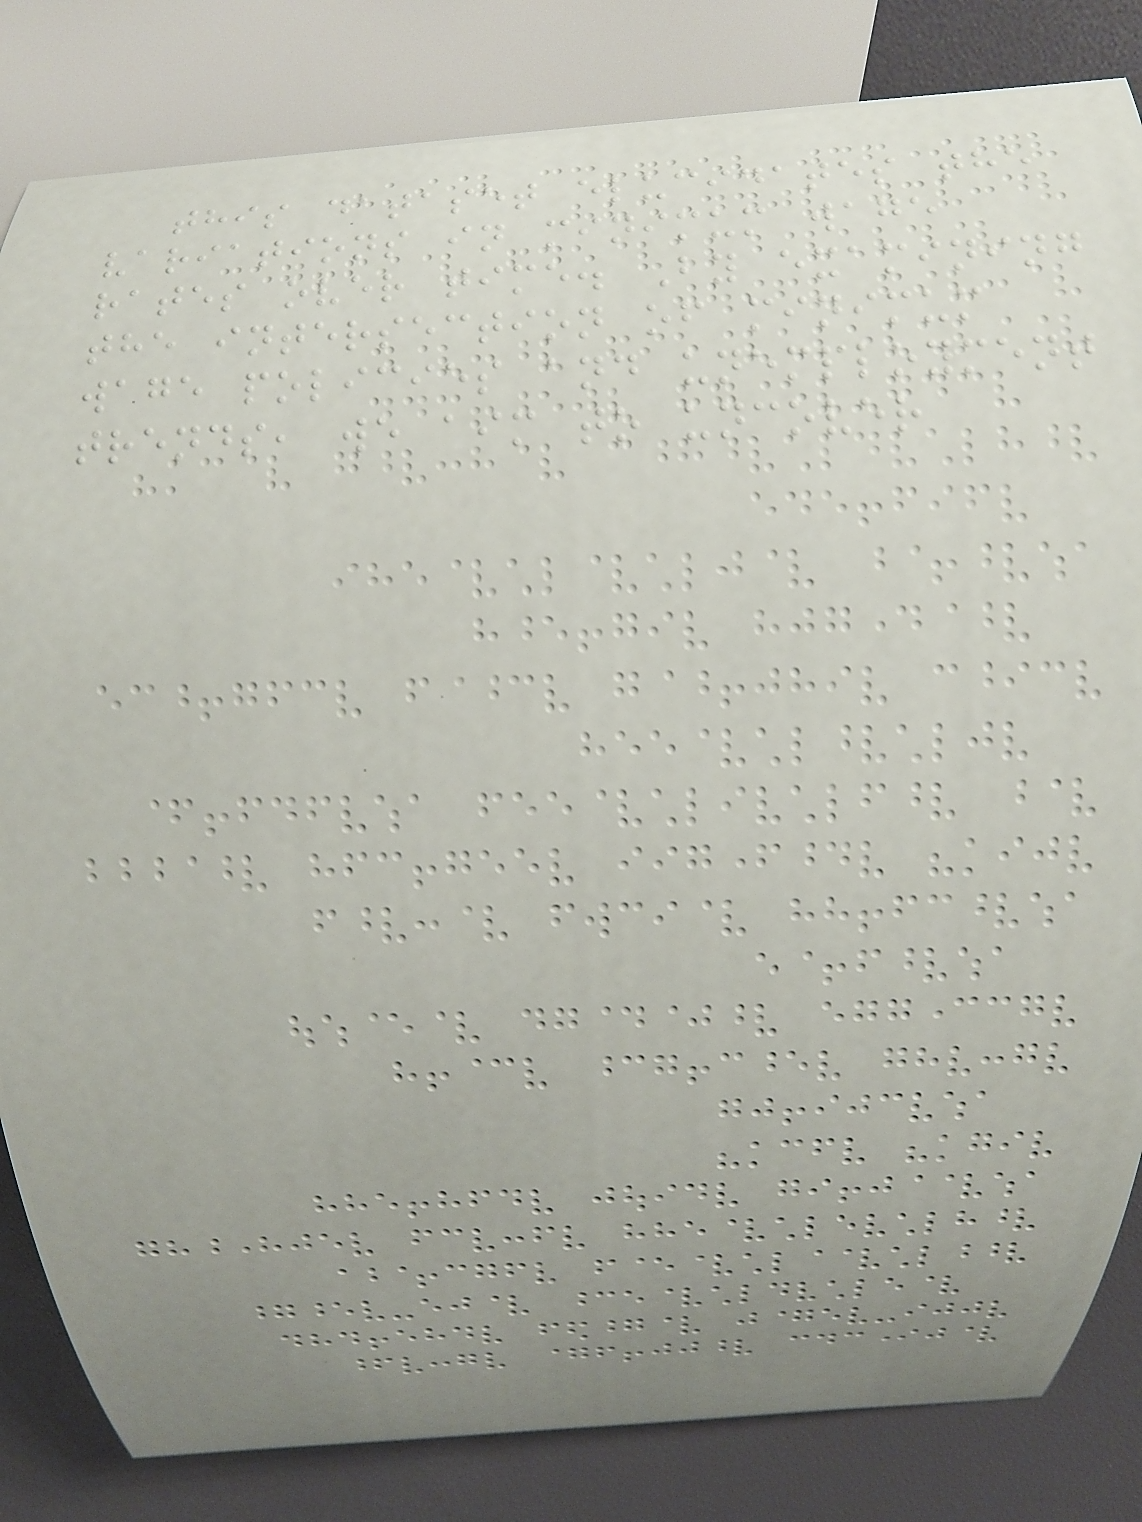this dataset elucidates the
variations in minimum wage
rates over time. By examining
the intersection of minimum
wage policies and unemployment
trends, we aim to uncover
